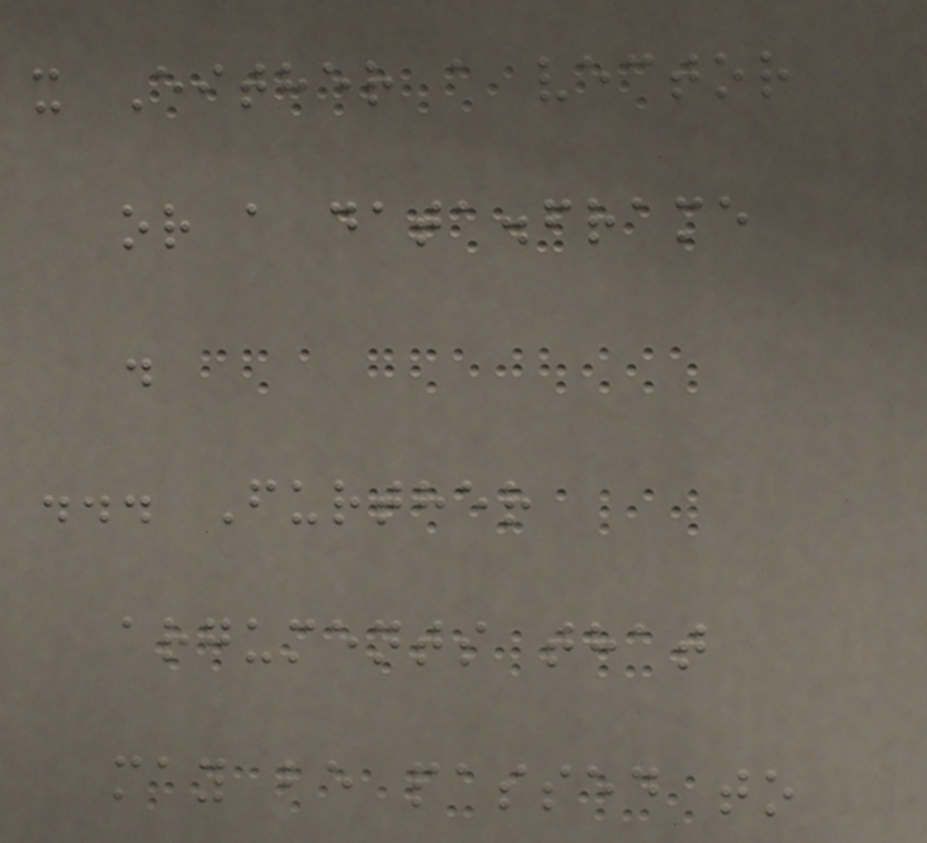x Either a vector
or a data.frame
.
... Further
arguments that
may be passed to
